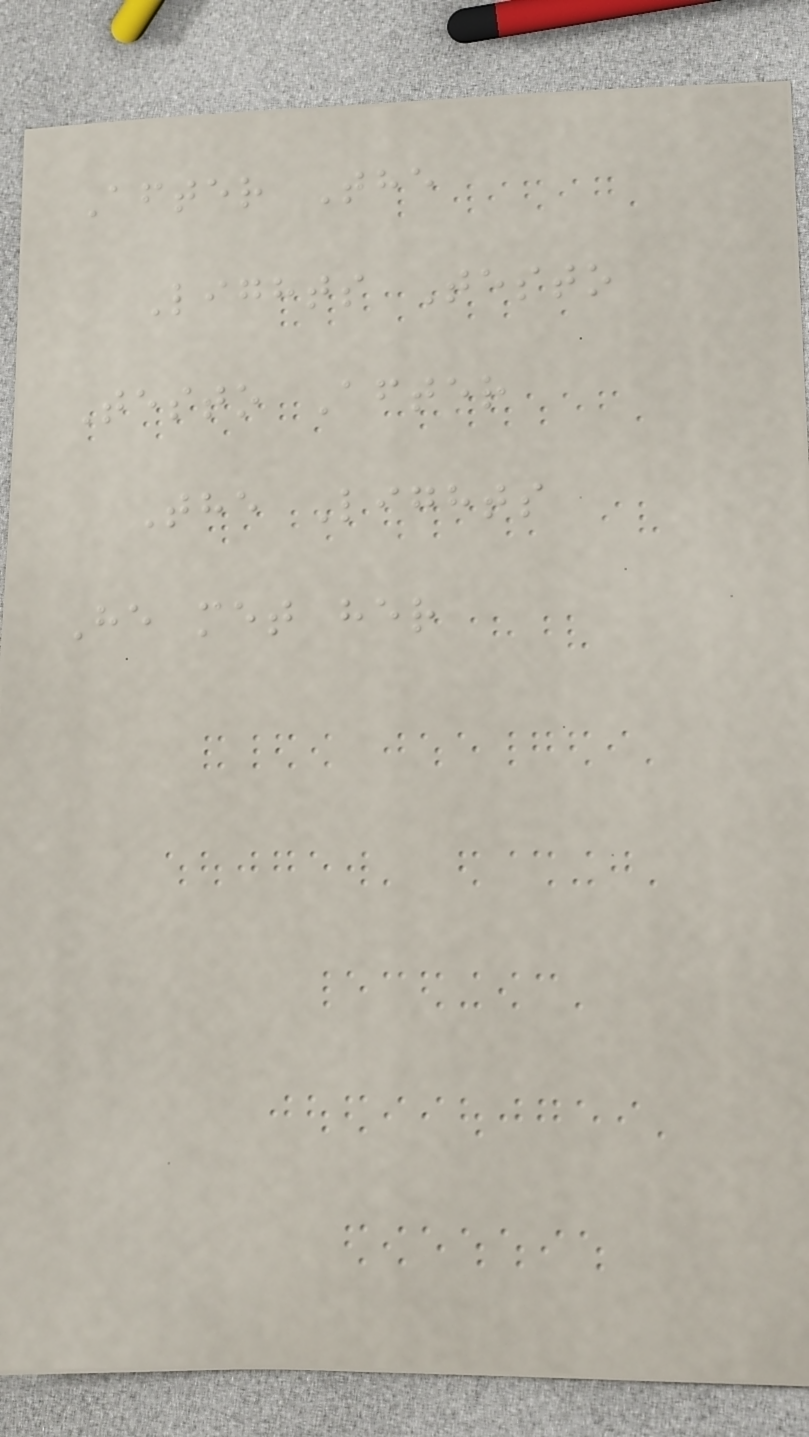After The
Lights Testo
Testo After
The Lights
He met her
